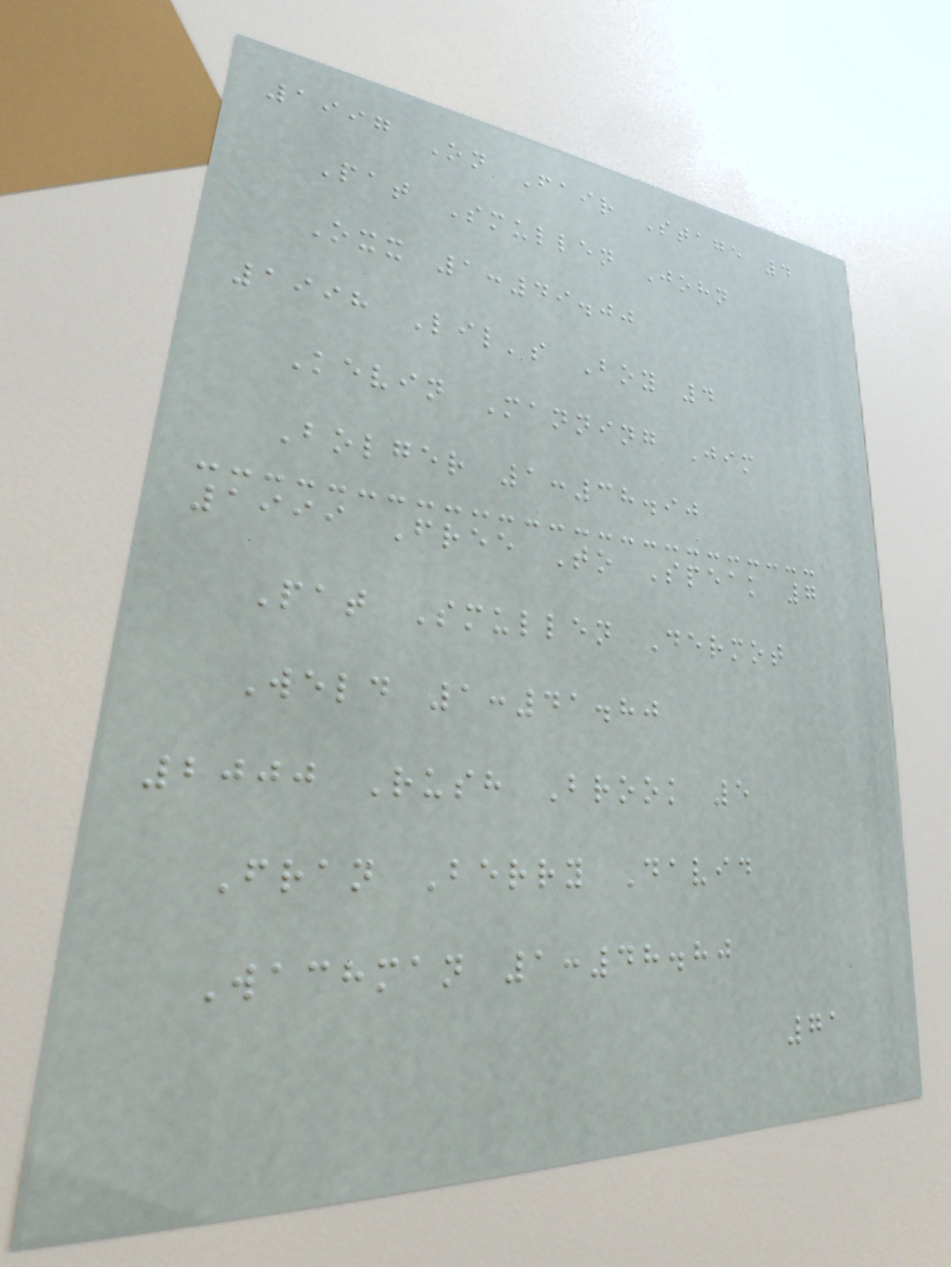1997 On Fair Stage 4
Pat Smullen John
Oxx 1:49.00
1998 Lil's Boy 4
Kevin Manning Jim
Bolger 1:38.90
1999 Free To Speak 7
Pat Smullen Dermot
Weld 1:41.80
2000 Rush Brook 5
Fran Berry David
Wachman 1:48.80
71
